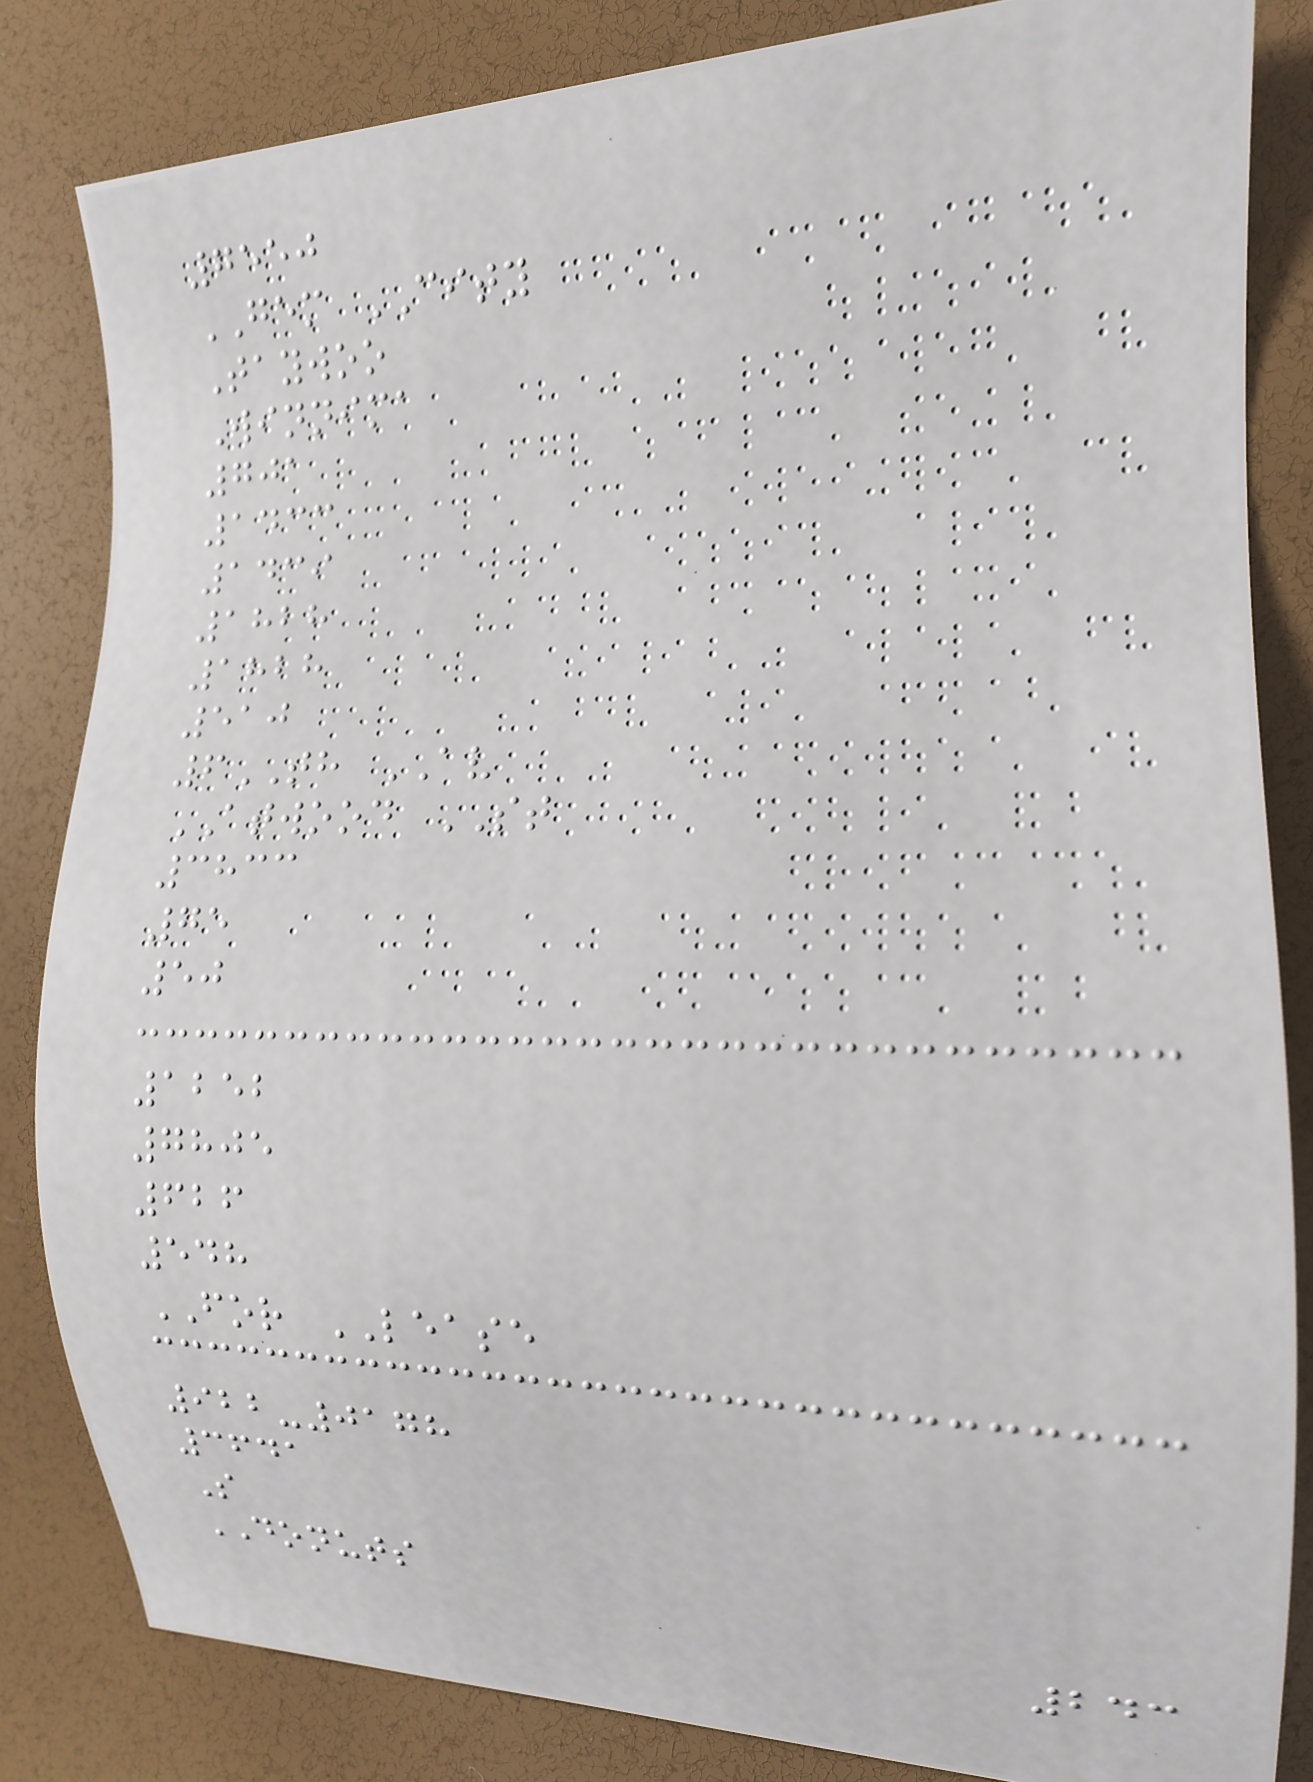7550
GEM CITY
Taywoo
Winnima
701
1433
1439
1828
1828
510
6TH AV
ATWOOD ST
3833
75
50
1252
7805
626
548
FOR LEASE
922-0178
3641
S
DONUTS
243
